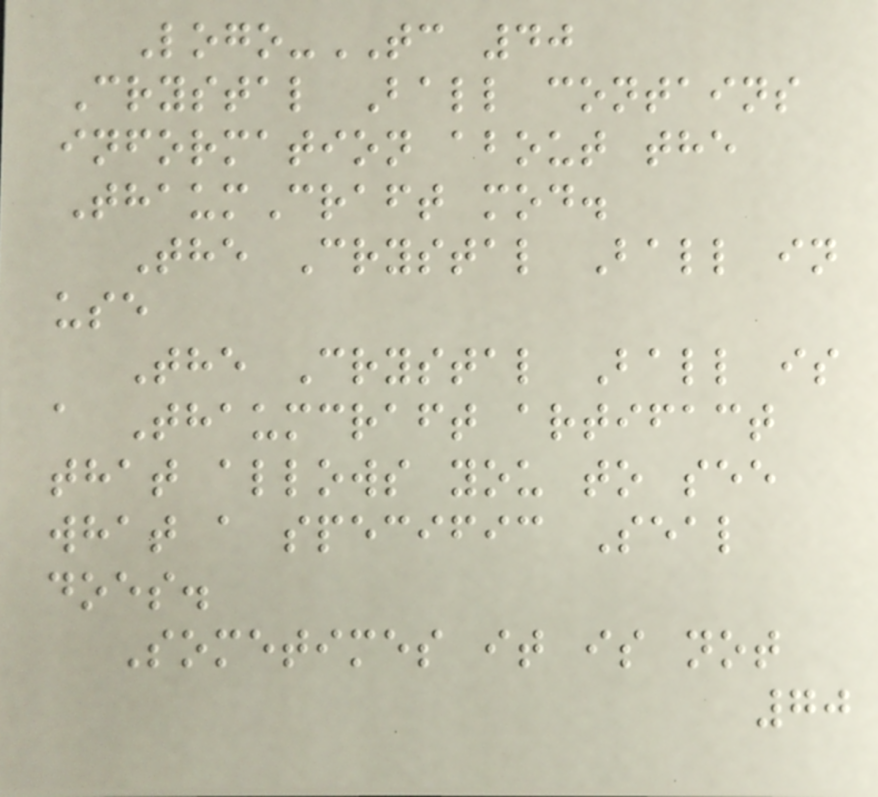Logo-TC 40
Crystal Ball contains
information about the
ThaumCraft mod.
The Crystal Ball in
use
The Crystal Ball is
a Thaumcraft artifact
that allows you to see
what a specific Seal
does.
Sometimes it is not
70
